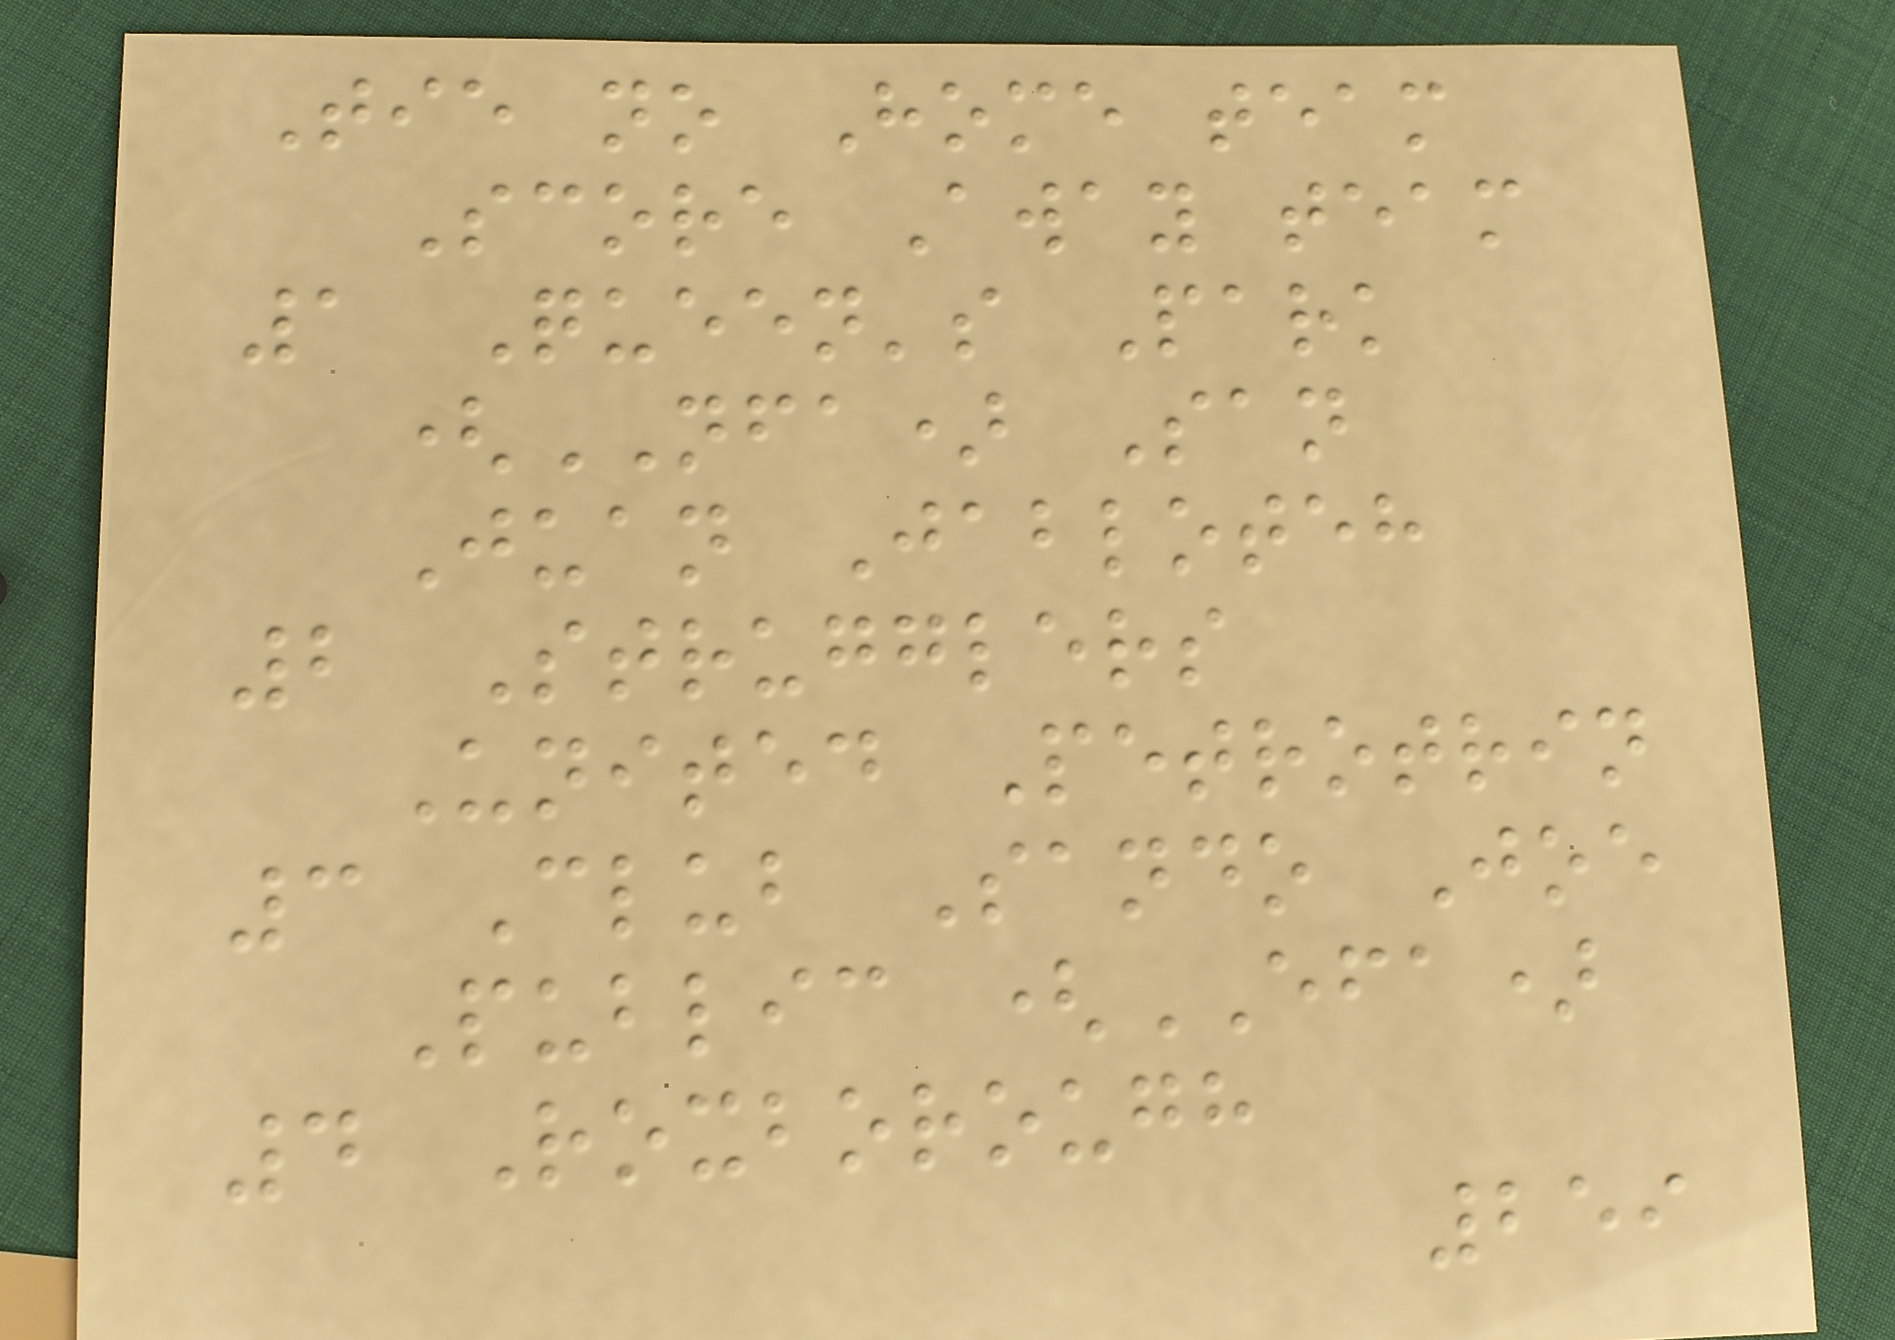Tie no Home team
Score Away team
1 Queen's Park
(NFA) San
Juan Jabloteh
2 Strugglers
United Petrotrin
3 Club Sando Joe
Public (EFA)
4 Roxborough
259
